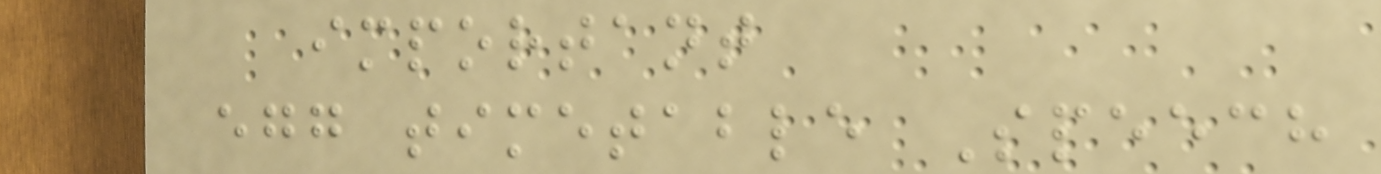important
egg timetable Speech
